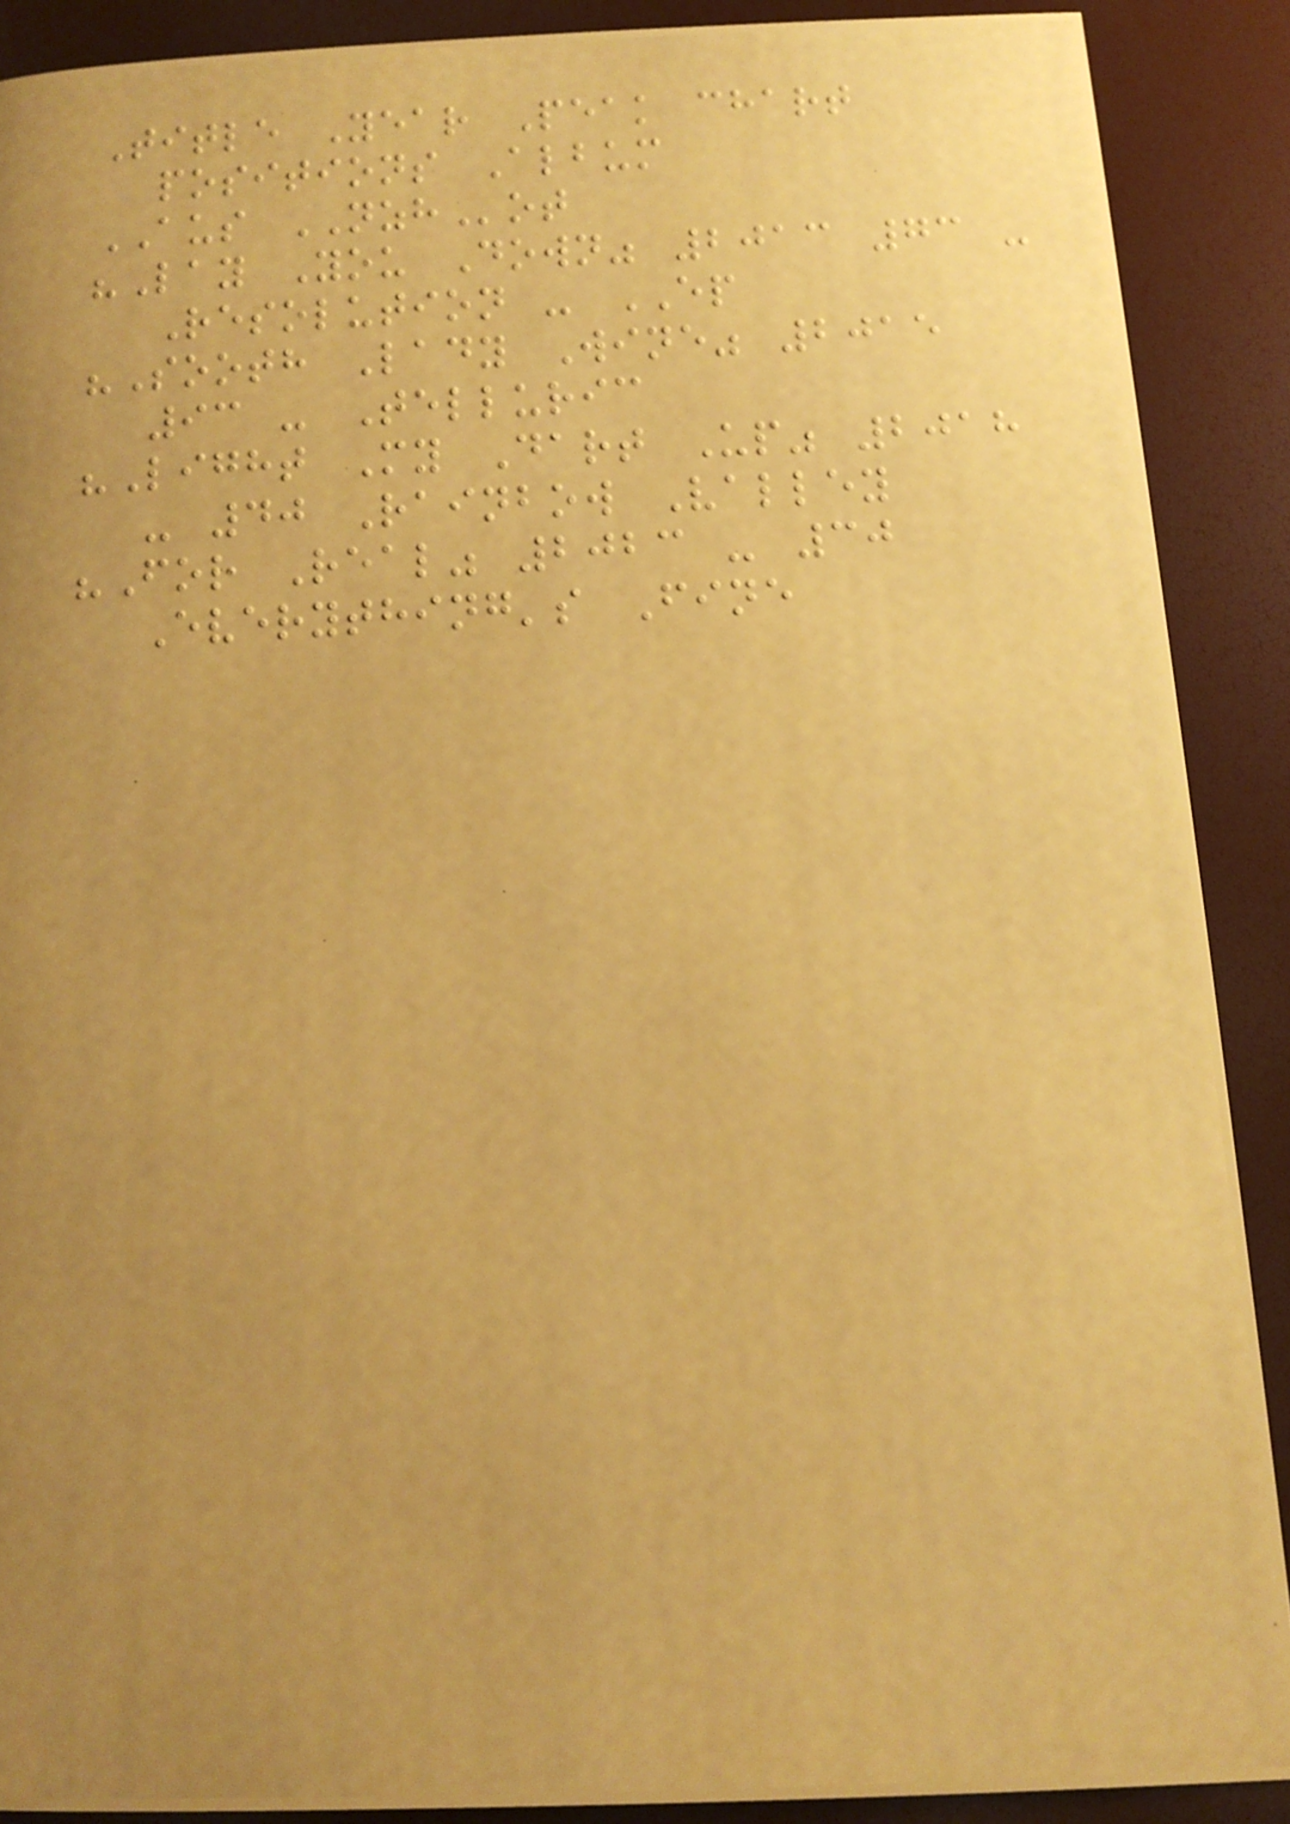Title Year Peak chart
positions Album
AUS NZHot
"Lay You Down" 2013 73 -
Resolution - EP
"Sooth Lady Wine" 2015
93 - Telluric
"Light My Dart Up" 2018
- 40 Rainbow Valley
"For Real" 2023 - 30
Everything's Fine
